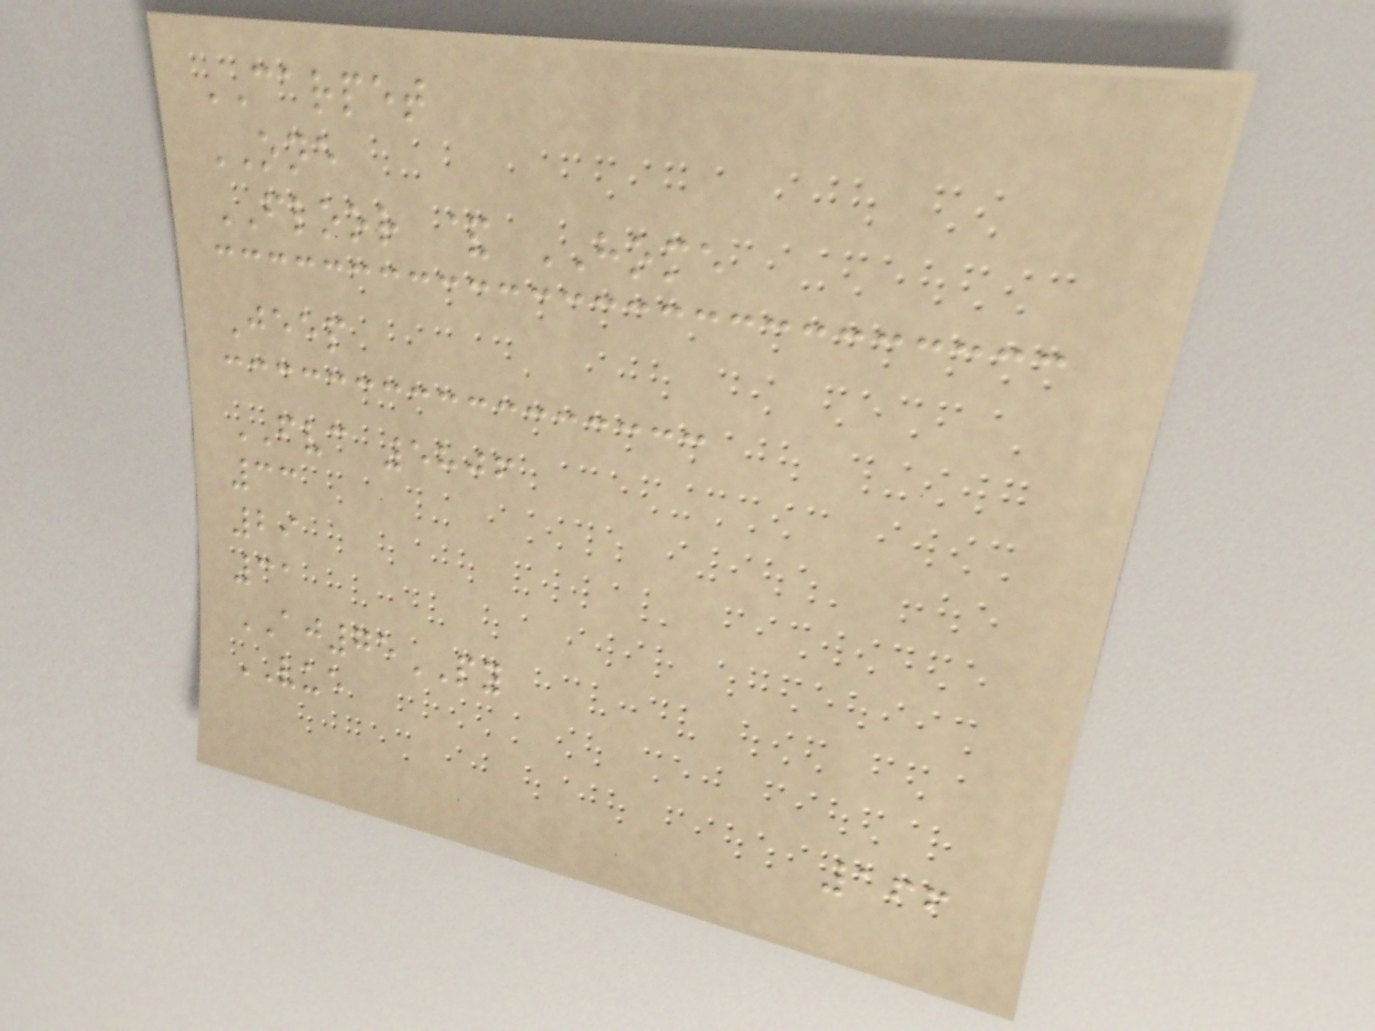CARPET
ONE
FLOOR & HOME
Jeep
FVC 5806
33
29
31
AJ75PY
VUE
166
